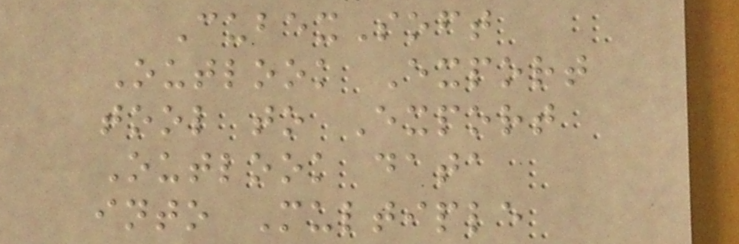CubexSoft
Outlook Export
tool to Export
Outlook data
into Multiple
